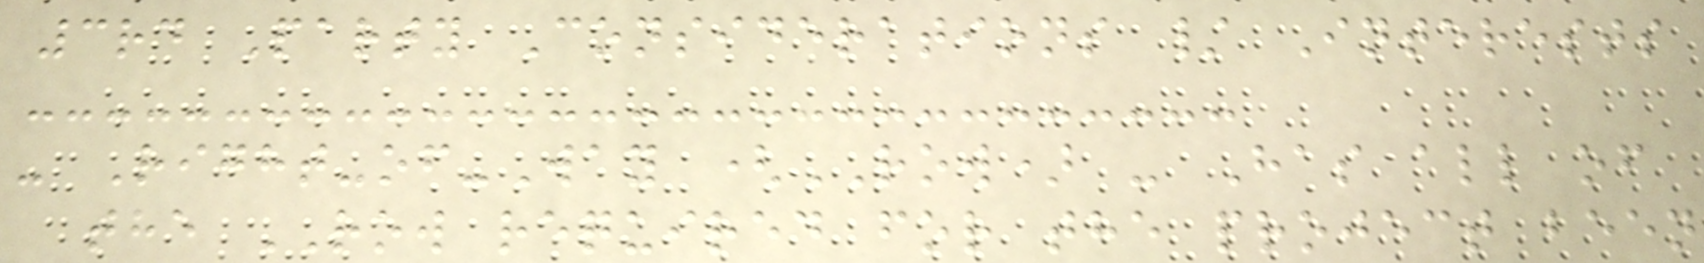3rd Party Considerations / Interests
- Right-of-Way (ROW) - Has all of
the ROW required for the project been
